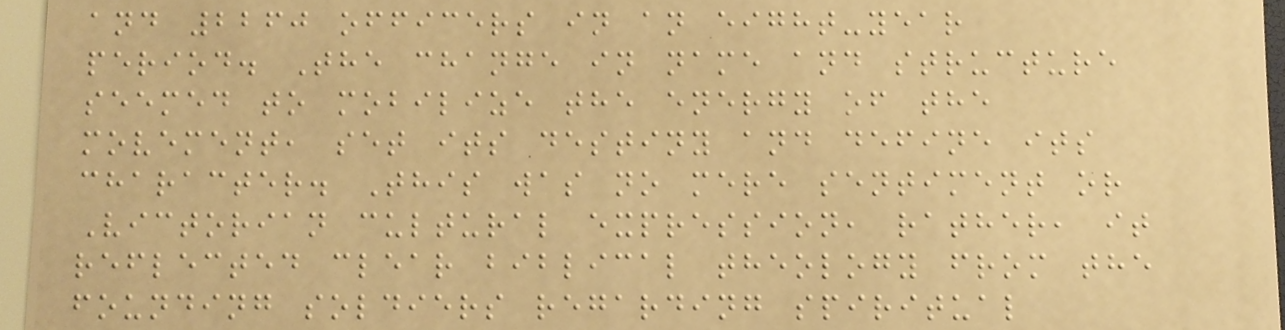and 2260 officers in an eight-year
period. The change in name and structure
seemed to mobilize the energy of the
movement, set its destiny and define its
character. This was no mere sentiment or
Victorian cultural expression, rather, it
reflected clear biblical theology from the
founding soldiers regarding spiritual
